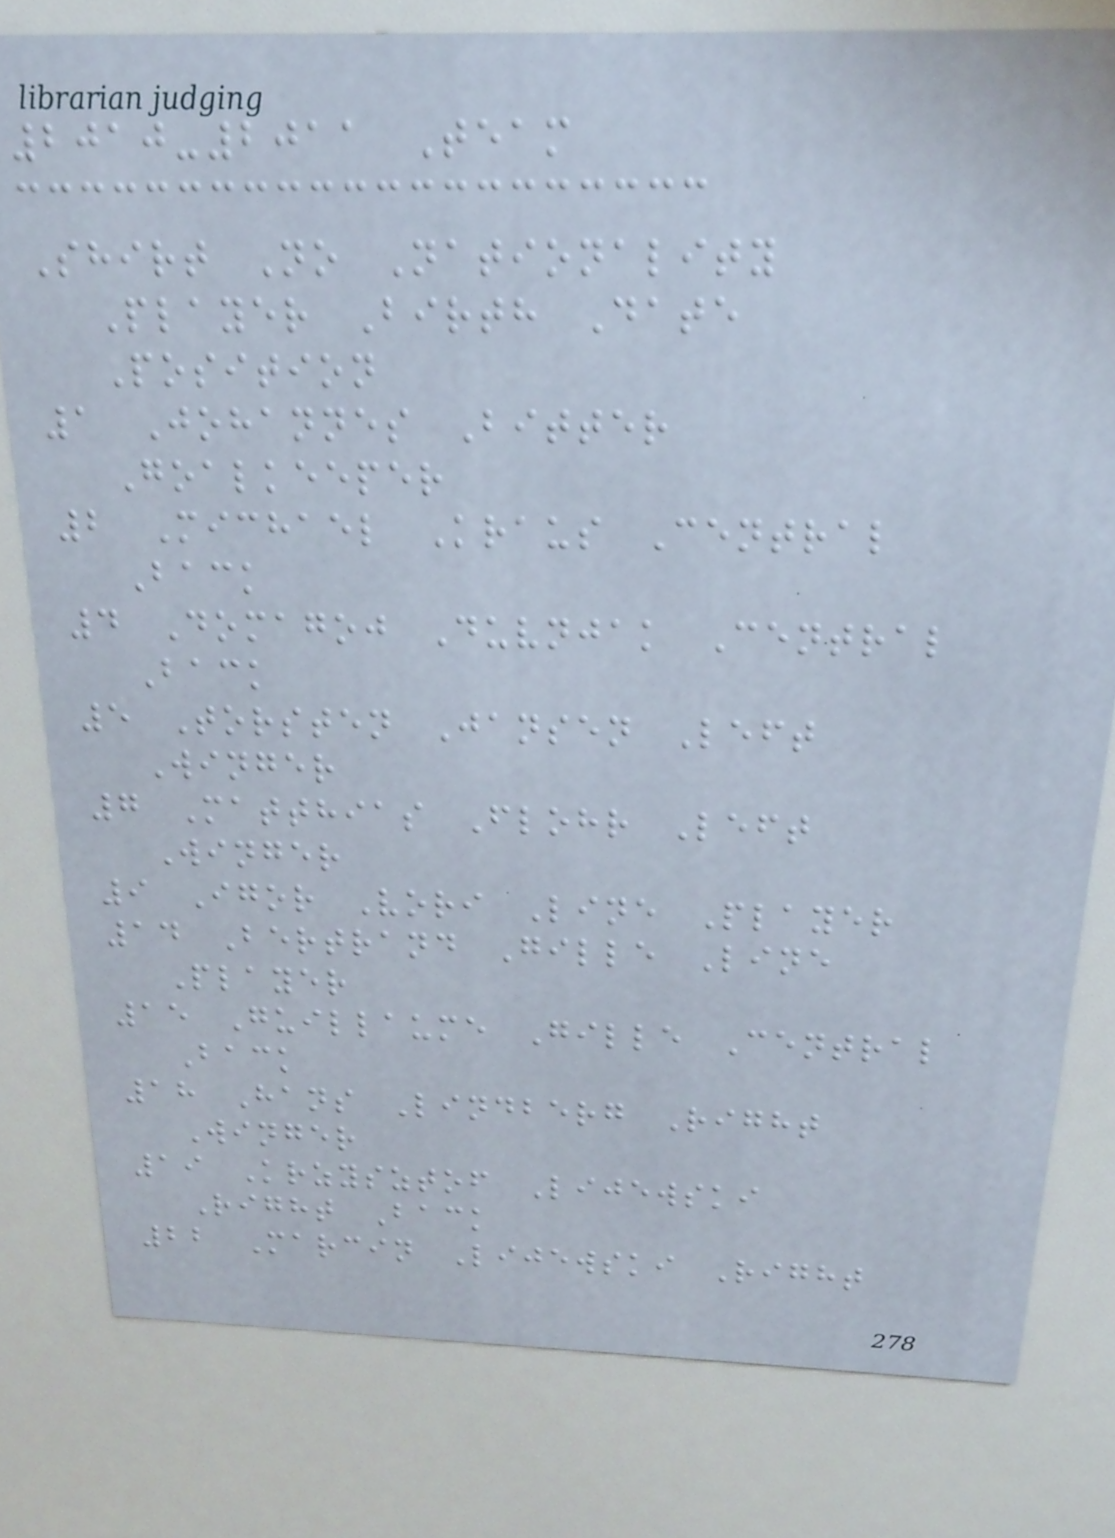2010-2011 Team
Shirt No Nationality
Player Birth Date
Position
1 Johannes Bitter
Goalkeeper
2 Michael Kraus Central
Back
4 Domagoj Duvnjak Central
Back
5 Torsten Jansen Left
Winger
7 Matthias Flohr Left
Winger
9 Igor Vori Line Player
14 Bertrand Gille Line
Player
15 Guillaume Gille Central
Back
18 Hans Lindberg Right
Winger
19 Krzysztof Lijewski
Right Back
22 Marcin Lijewski Right
